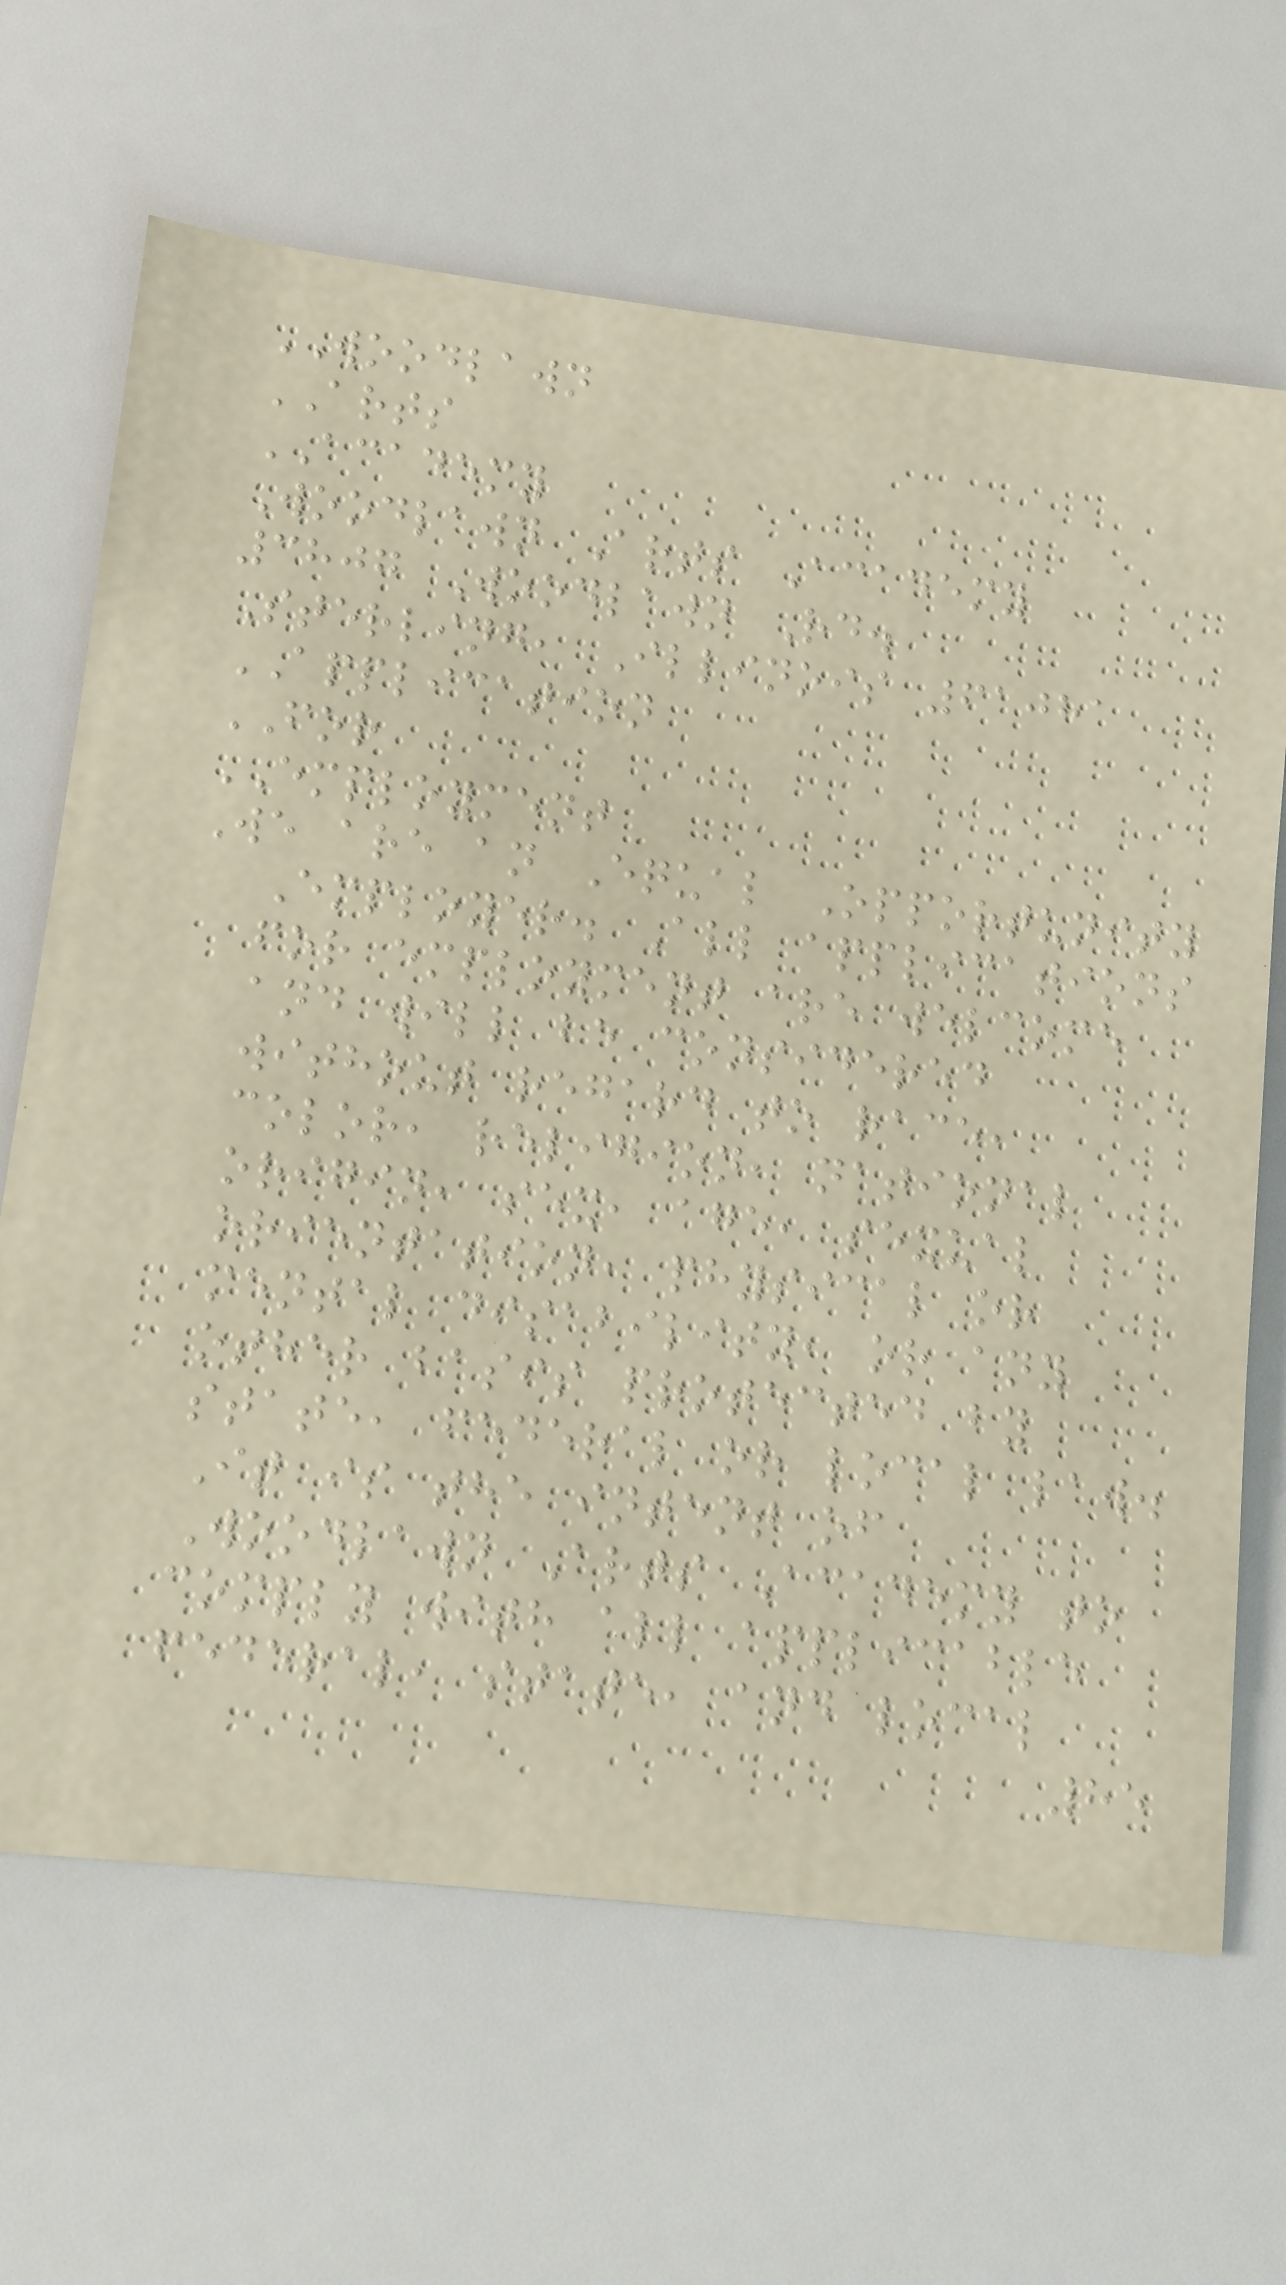WOODLAWN
ARTS
ACADEMY
Woodlawn Arts Academy
3807 Woodlawn Rd.
Sterling, Illinois 61081
APPLICATION
FOR
EMPLOYMENT
We are an Equal Opportunity
Employer. All applications
for employment are welcome
and will be considered
without regard to race,
color, religion, national
origin, sex, age, sexual
orientation, physical or
mental disability, or any
other basis protected by
state, federal or local law.
It is the intent of
Woodlawn Arts Academy to
comply with all applicable
federal, state, and local
85
